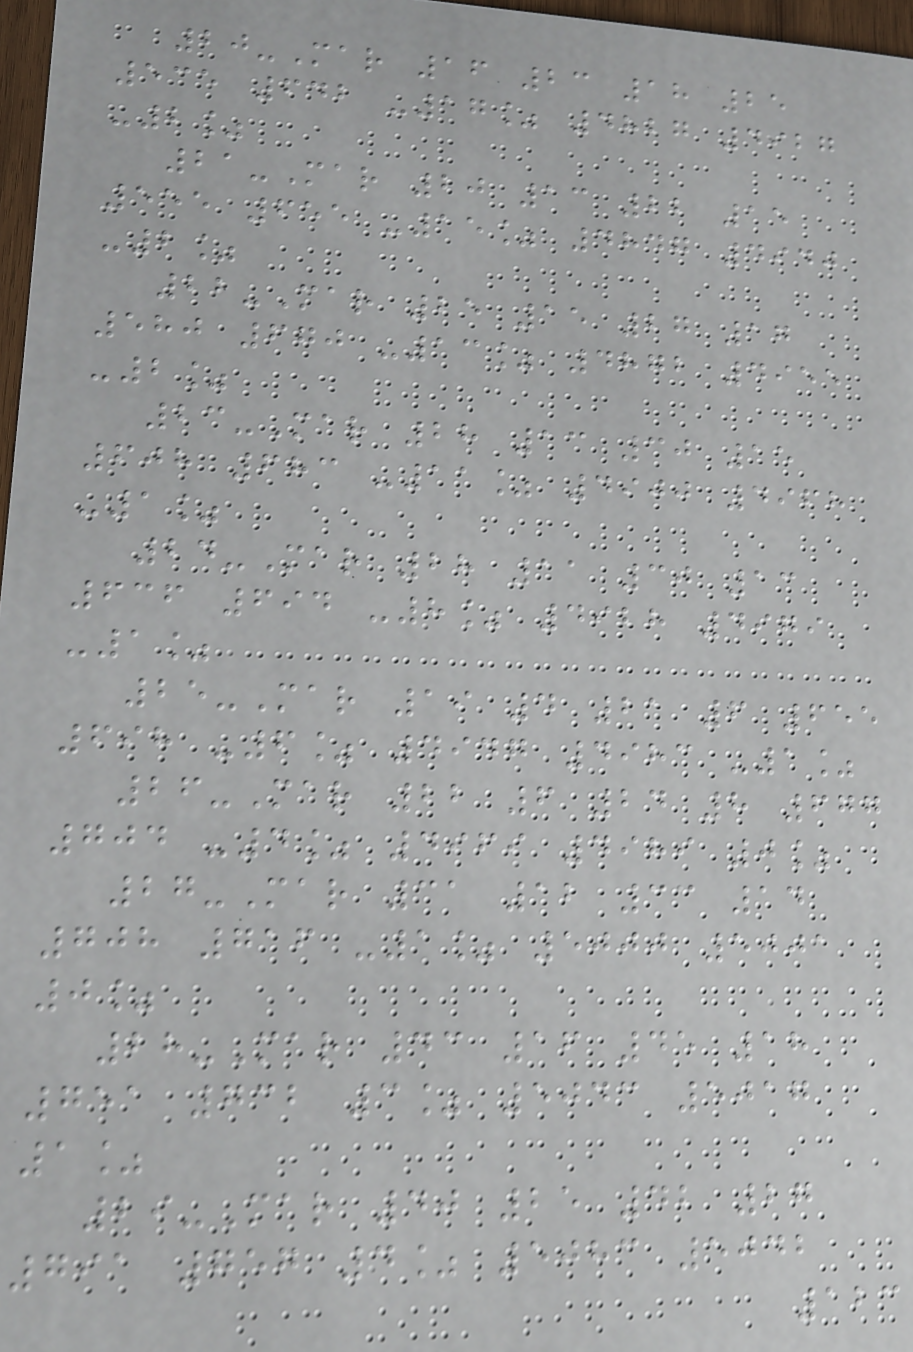20-Mar 16 23 18 25
535 642 -17% 4827 4927
-2%
21-Mar 20 13 22 15
555 655 -15% 4847 4940
-2%
22-Mar 25 15 27 17
580 670 -13% 4872 4955
-2%
23-Mar 28 13 30 15
608 683 -11% 4900 4968
-1%
24-Mar 28 11 30 13
636 694 -8% 4928 4979
-1%
25-Mar 19 4 21 6 655
698 -6% 4947 4983 -1%
26-Mar 22 6 24 8 677
704 -4% 4969 4989 0%
27-Mar 31 12 33 14
708 716 -1% 5000 5001
0%
28-Mar 43 16 45 18
751 732 3% 5043 5017
1%
29-Mar 40 25 42 27
791 757 4% 5083 5042
123
